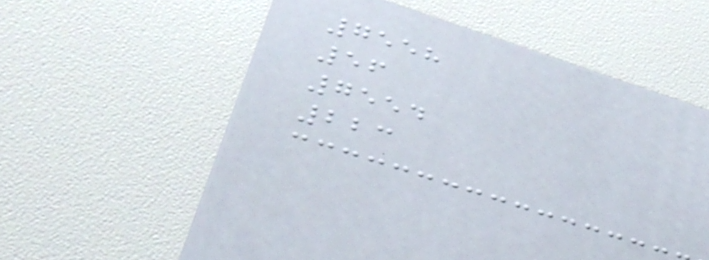7558
56
7554
223
